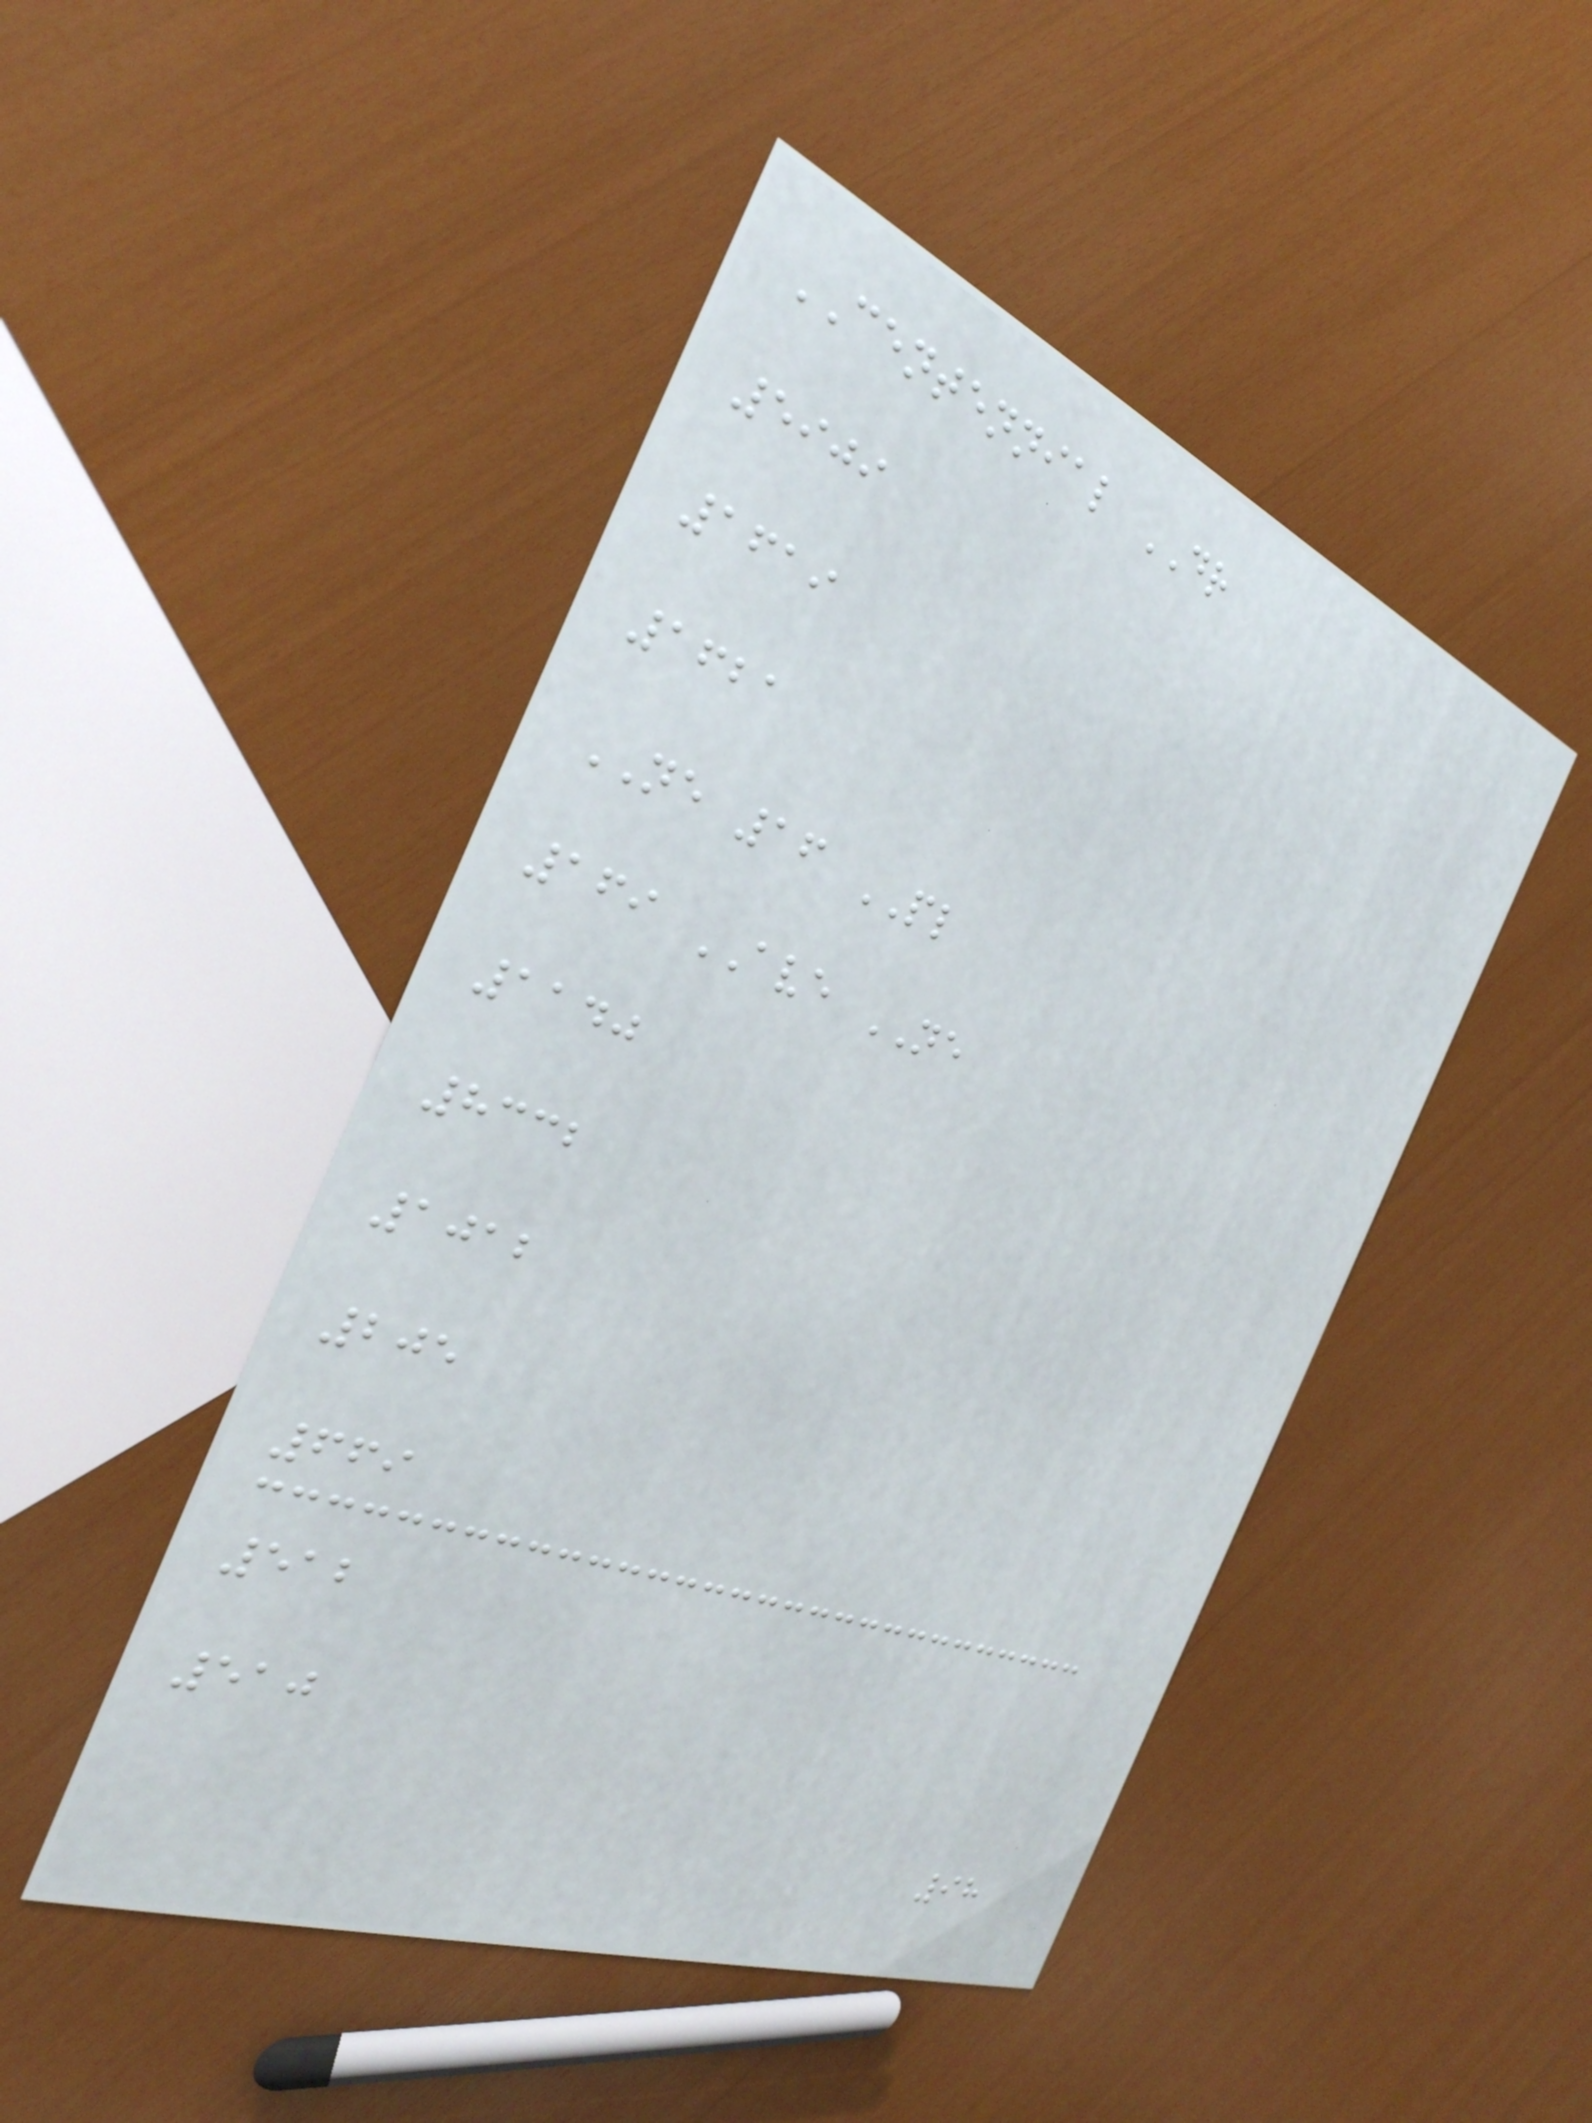CENTENNIAL DR
5909
1619
1621
NE 16 PL
169 AVE NE
1140
8332
1012
205
669
512
510
98
